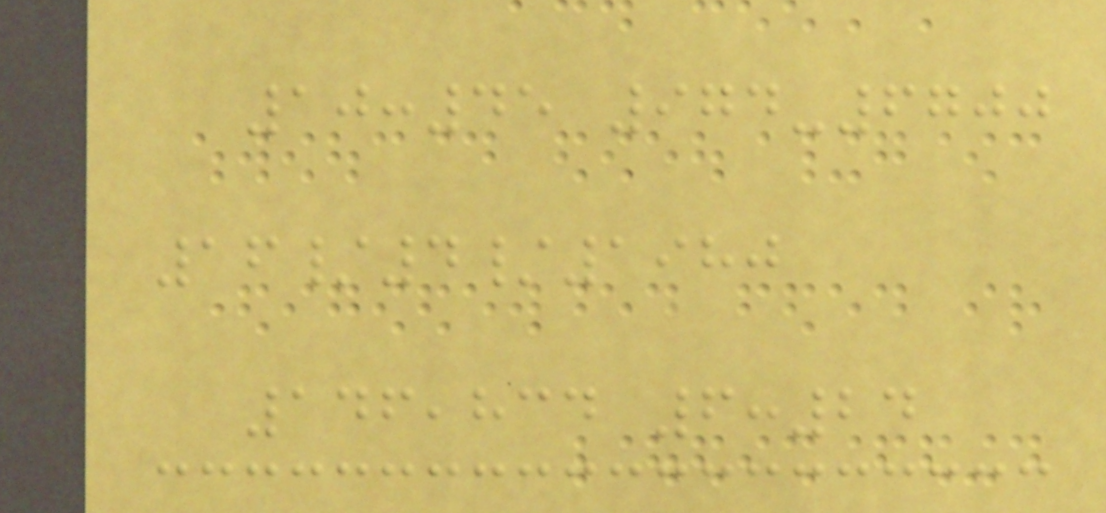10:45 974-6700
16/4/1980
146,834 6:24
